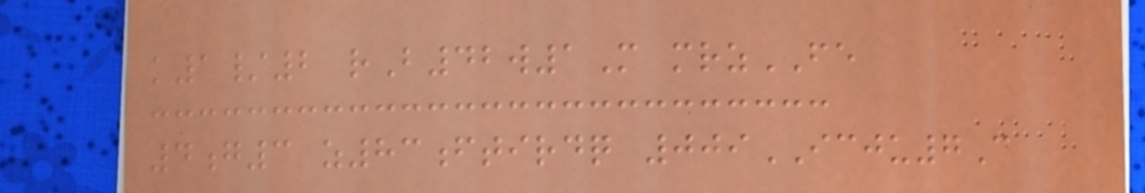k1/2 rB42w1M mrzFE
4g3 z83ftirdq 009ICJU7C
